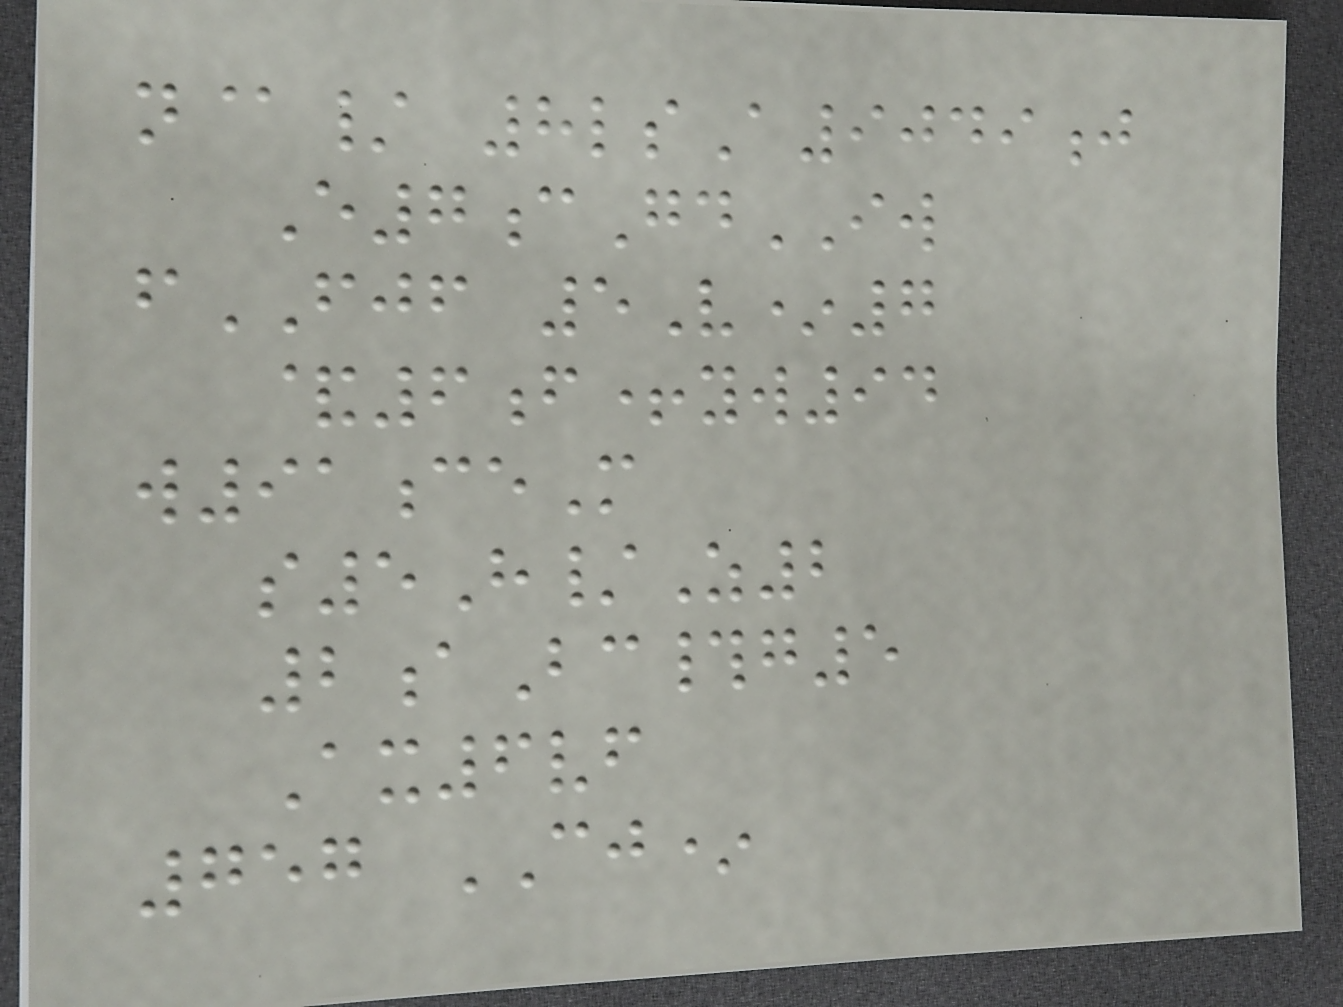n@/ 8lsA9049j
E7cGdIW
fFJF 5V*7
&6f+yw94
w91ceM
s5H/Z2
2aBc#g5
Ax6vf
757 CJ*
